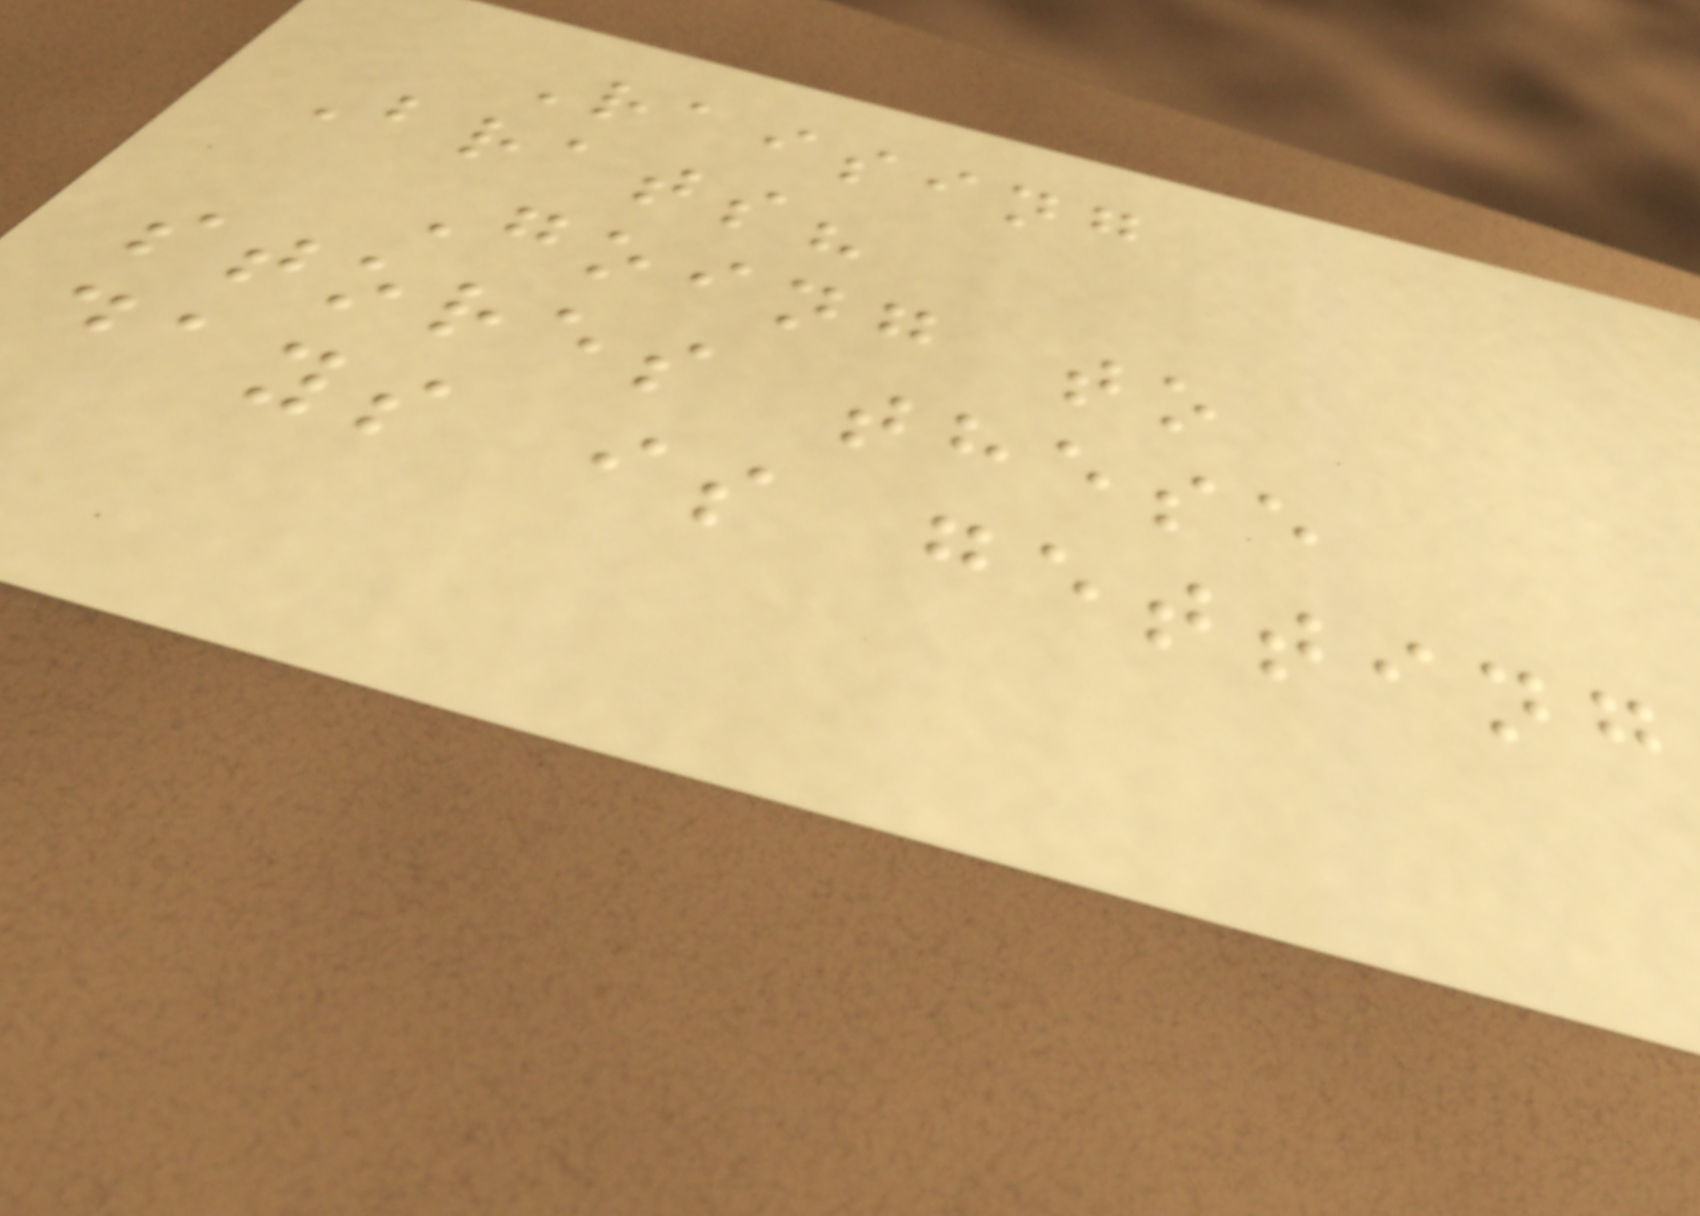Raising
Brats?
Going to
stores these
days is getting
